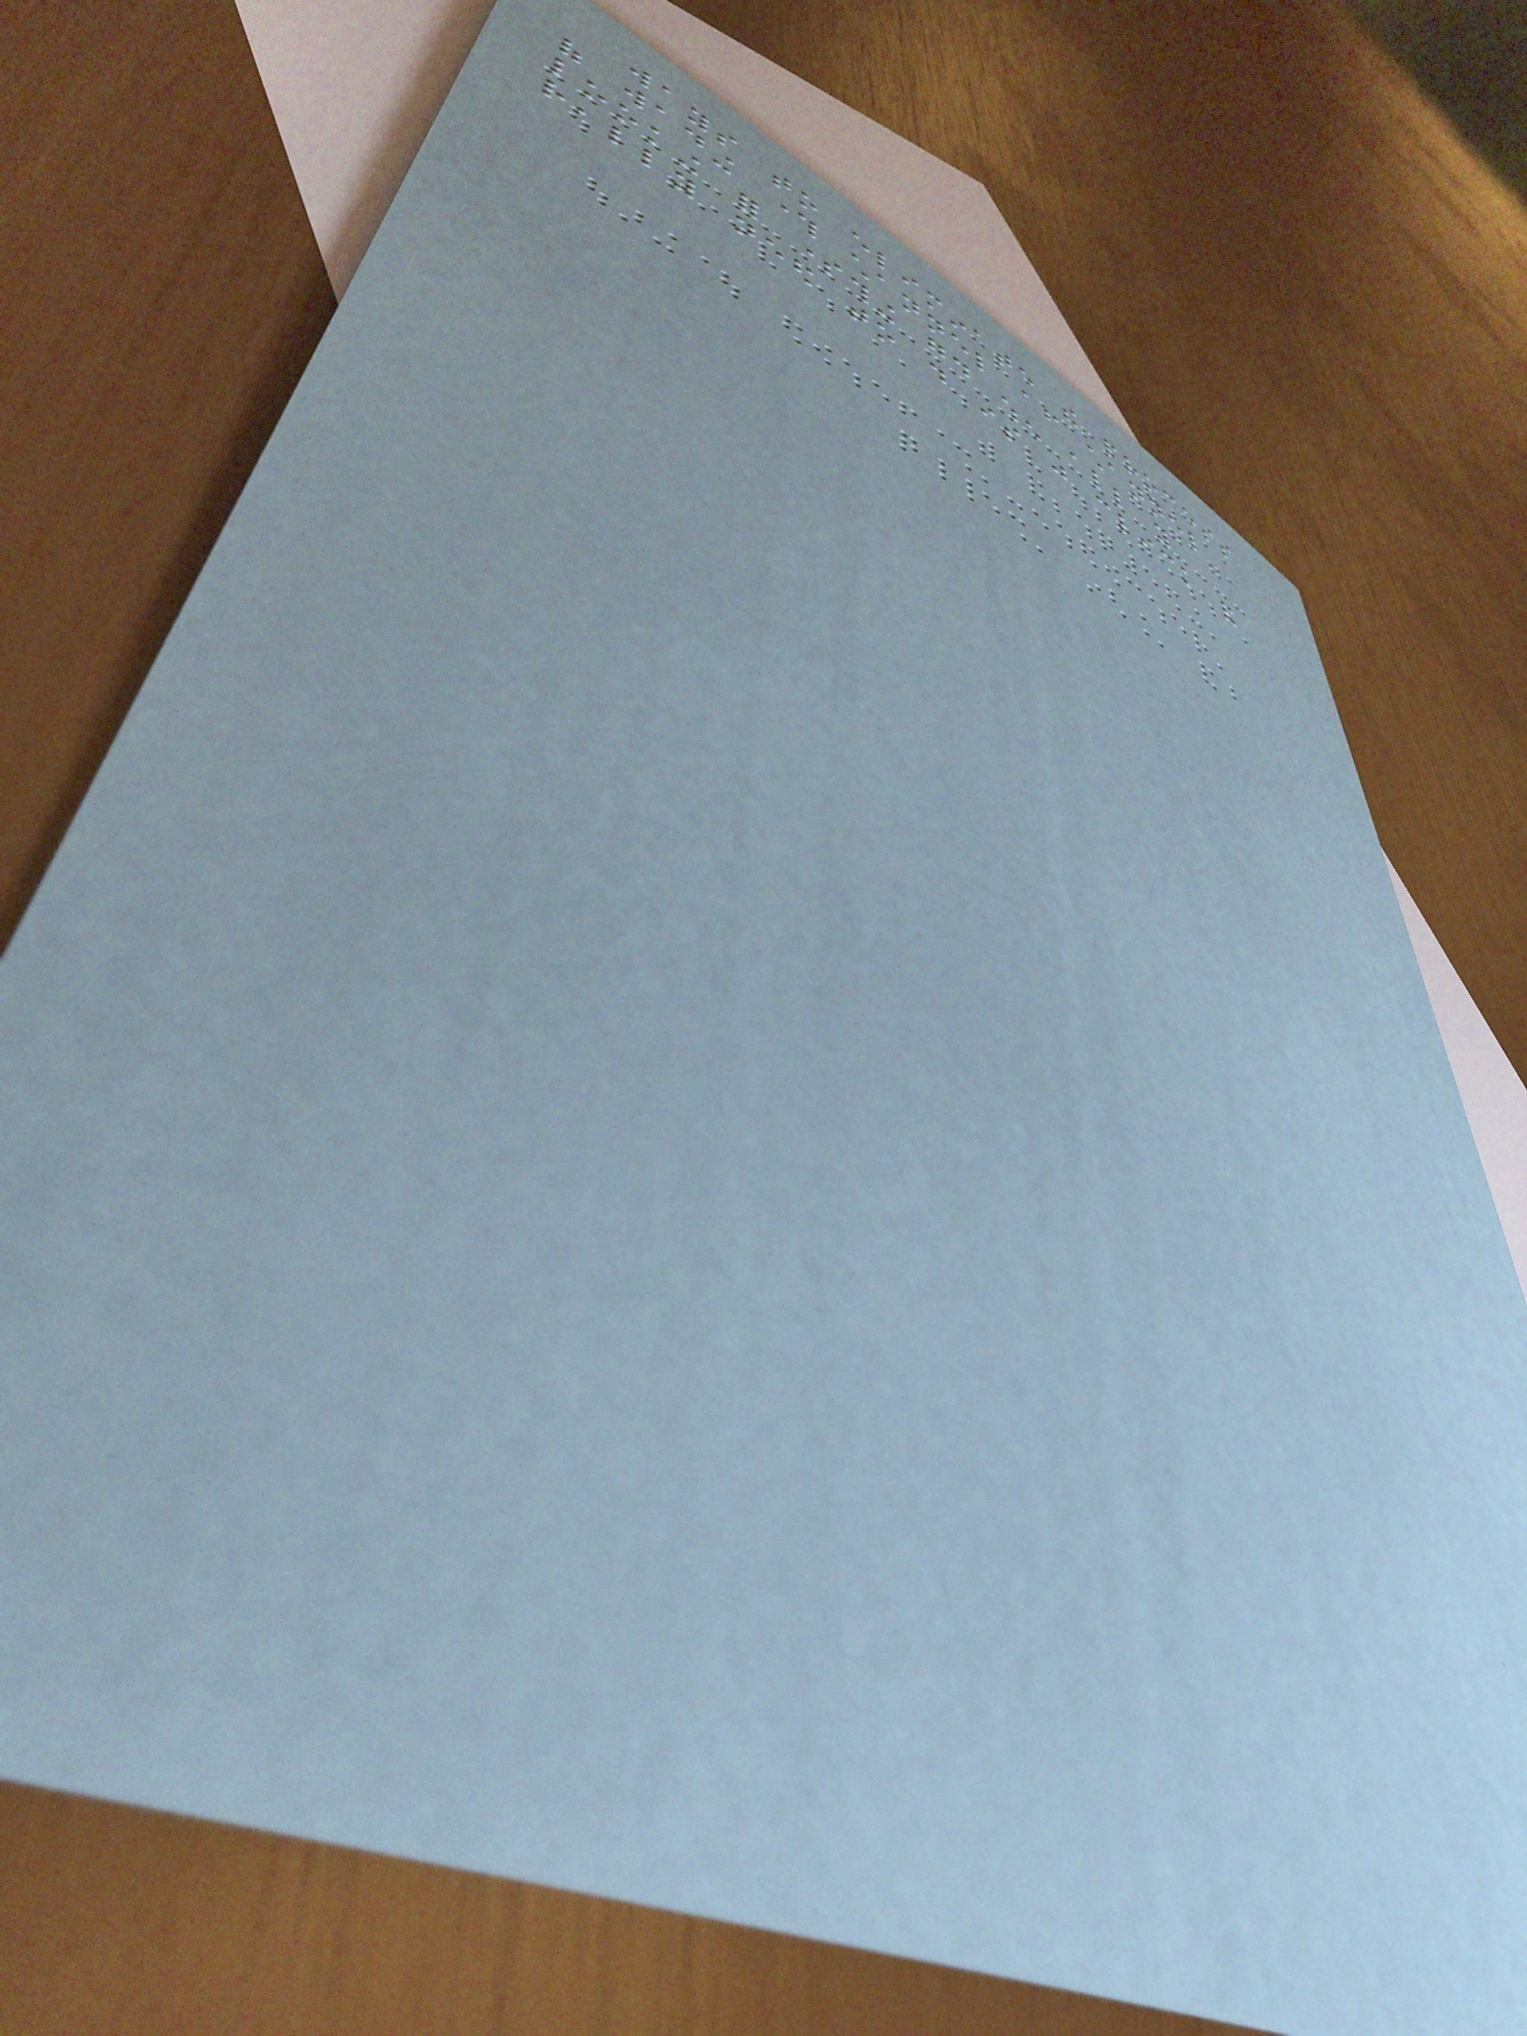ways to eliminate the process
of wading through channel after channel
looking for something good when all you
really need to do is just click and
